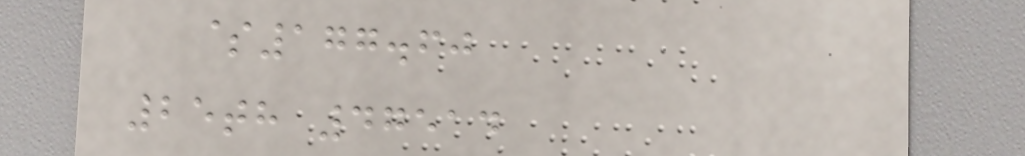$177.60
25th 47514
